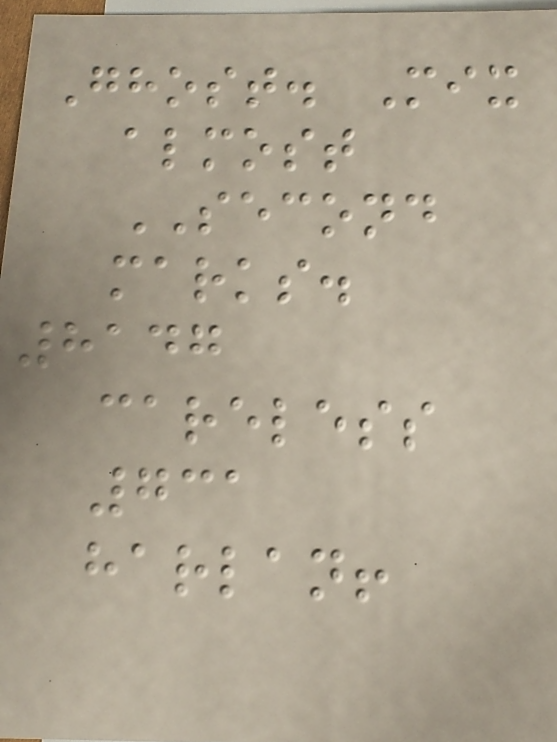Ghost. Mix
almost
SECOND
marks.
8147
careless
731
harlan!
